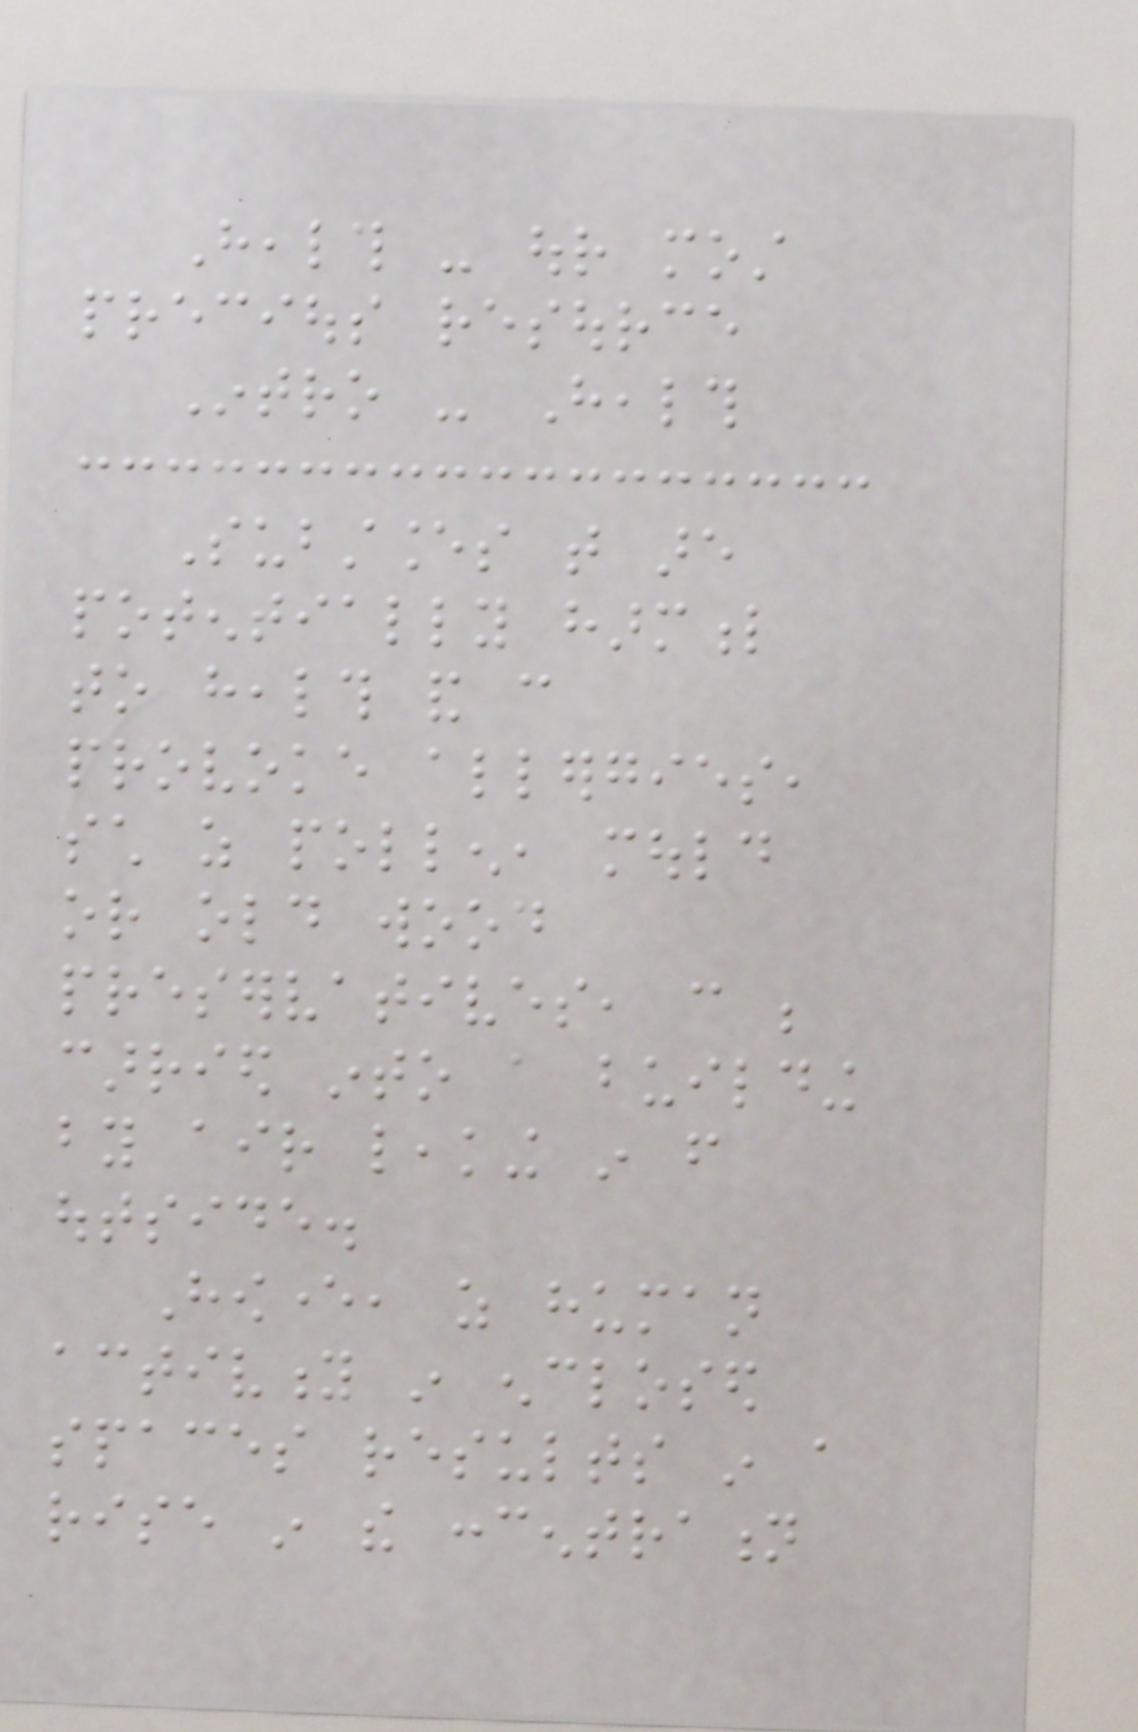Health - our most
precious resource
Intro - Health
Substances that are
potentially harmful
to health and can
provoke allergies,
such as pollen, mould
or old wood
preservatives, can be
carried into a building
by air leaking in from
outside.
However, as human
activity in enclosed
spaces results in a
rise in the concentration
